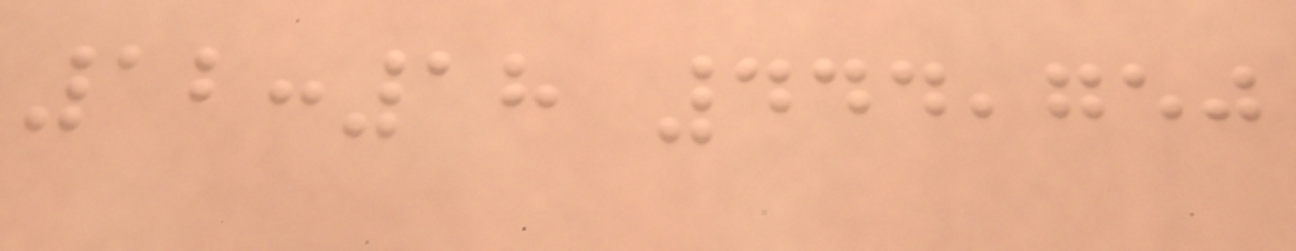12:18 444,750
